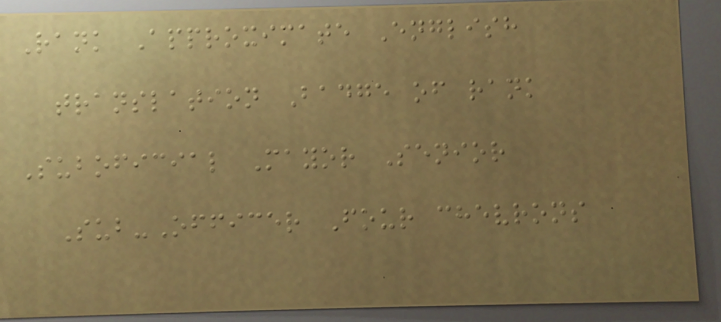Rank Approximate English
translation Badge of rank
Suboficial Mayor Senior
Sub-Officer Four chevrons
